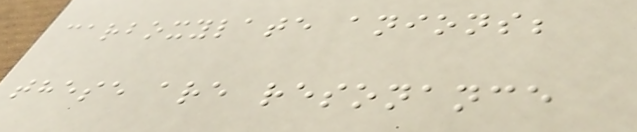carboxylate anions;
these are resonance
